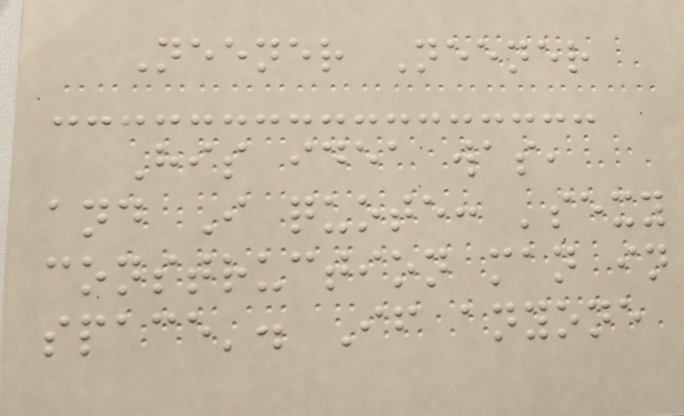Neener Neener
His idea was,
and I quote: 'sexy
construction man in
space'. If anyone
